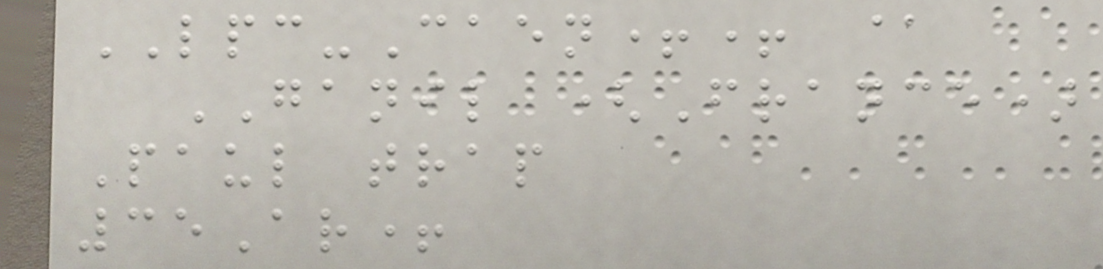LPC-Caen++ @
GANIL (France)
Paul trap
35Ar+
